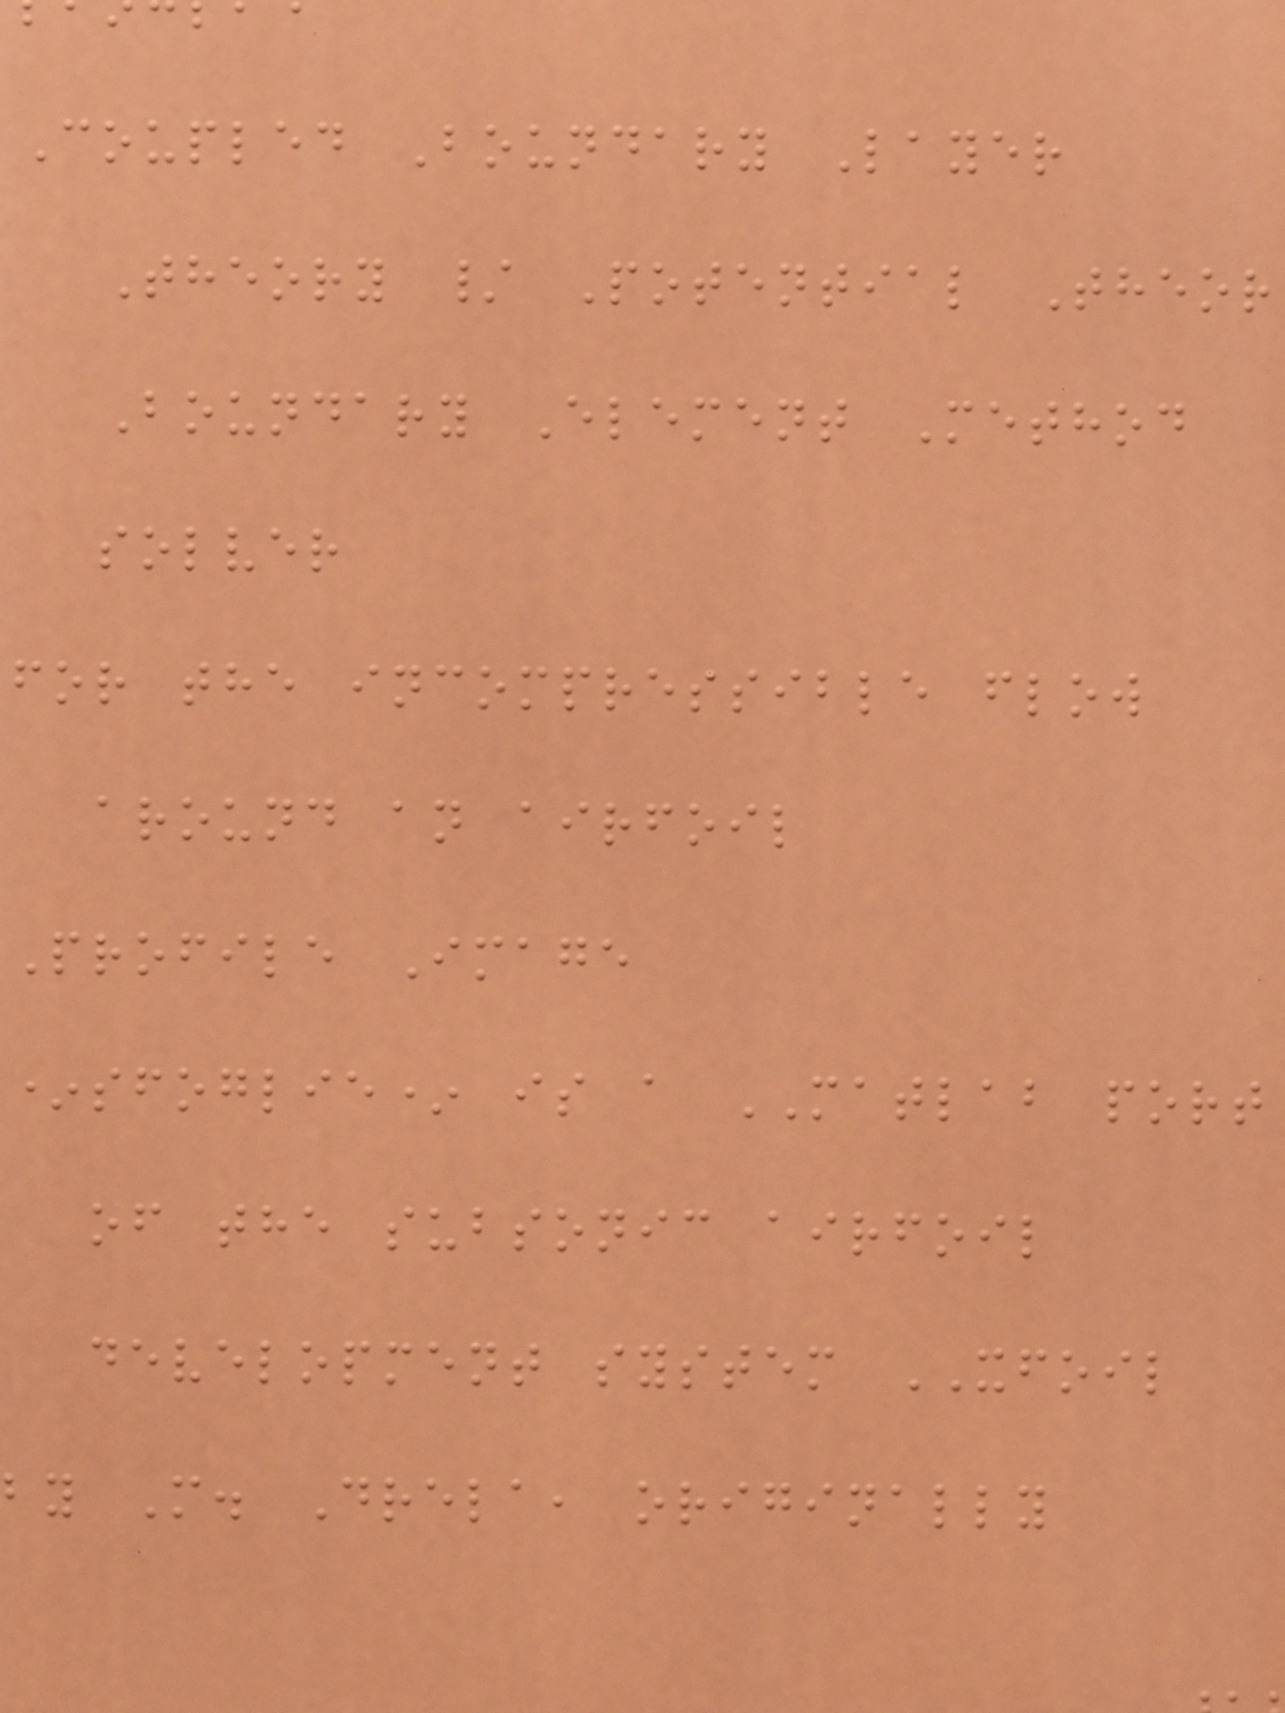Coupled Boundary Layer
Theory / Potential Theor
Boundary Element Method
solver
for the incompressible flow
around an airfoil
Profile Image
*sfoglie* is a MATLAB port
of the subsonic airfoil
development system XFOIL
by M. Drela, originally
